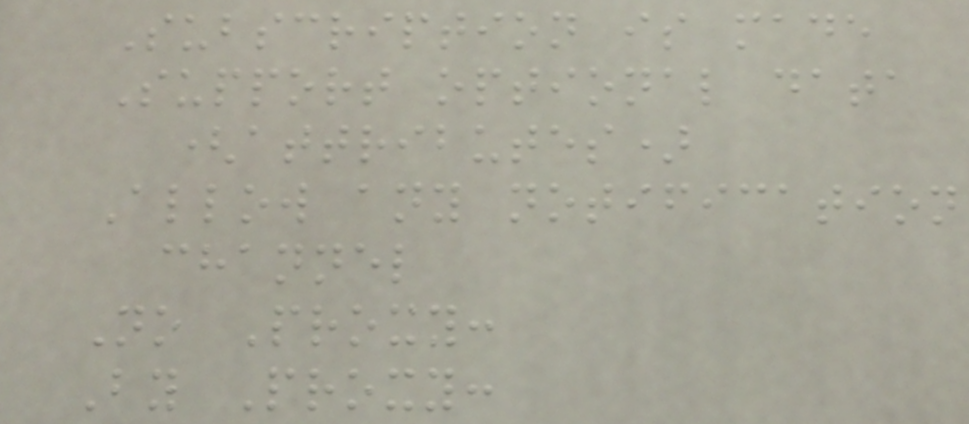Subscription is made
Support optional data
(attributes)
Allow any notification
channel
No Proxy:
By Proxy:
